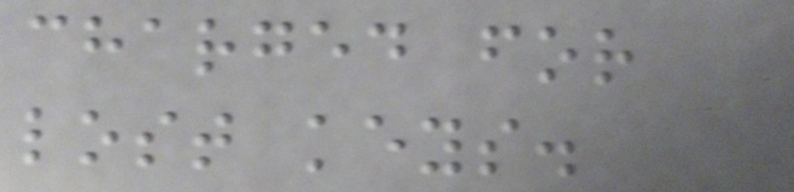charged for
lost keys.
